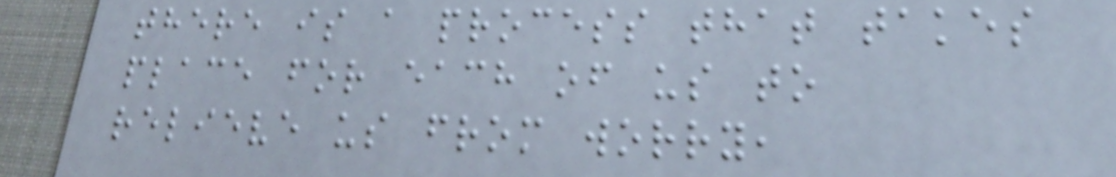there is a process that takes
place for each of us to
relieve us from worry,
